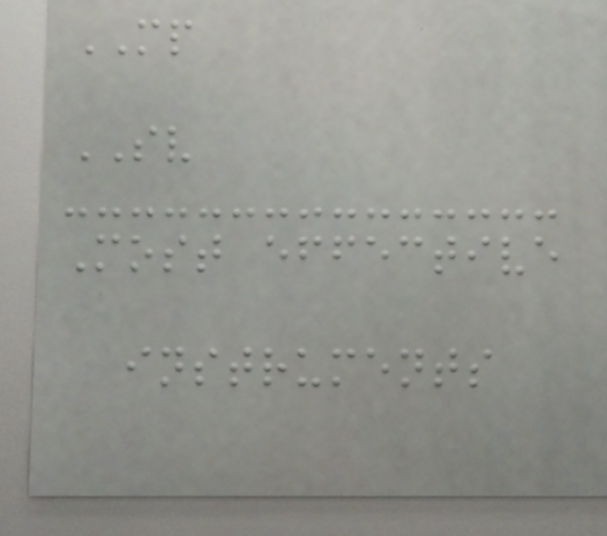MP
SV
Most effective
instruments
